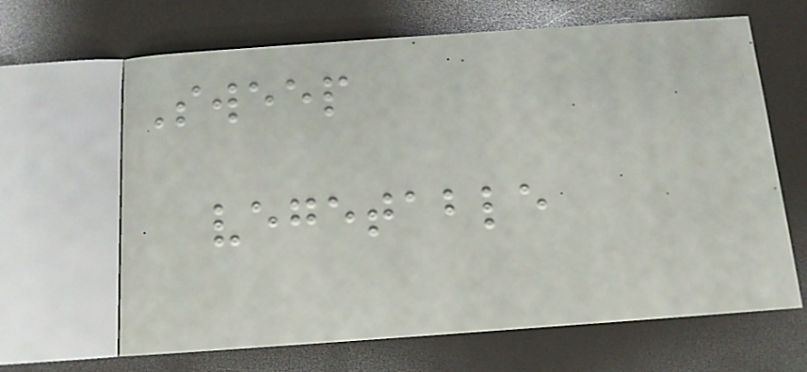Sweep
vegetable
